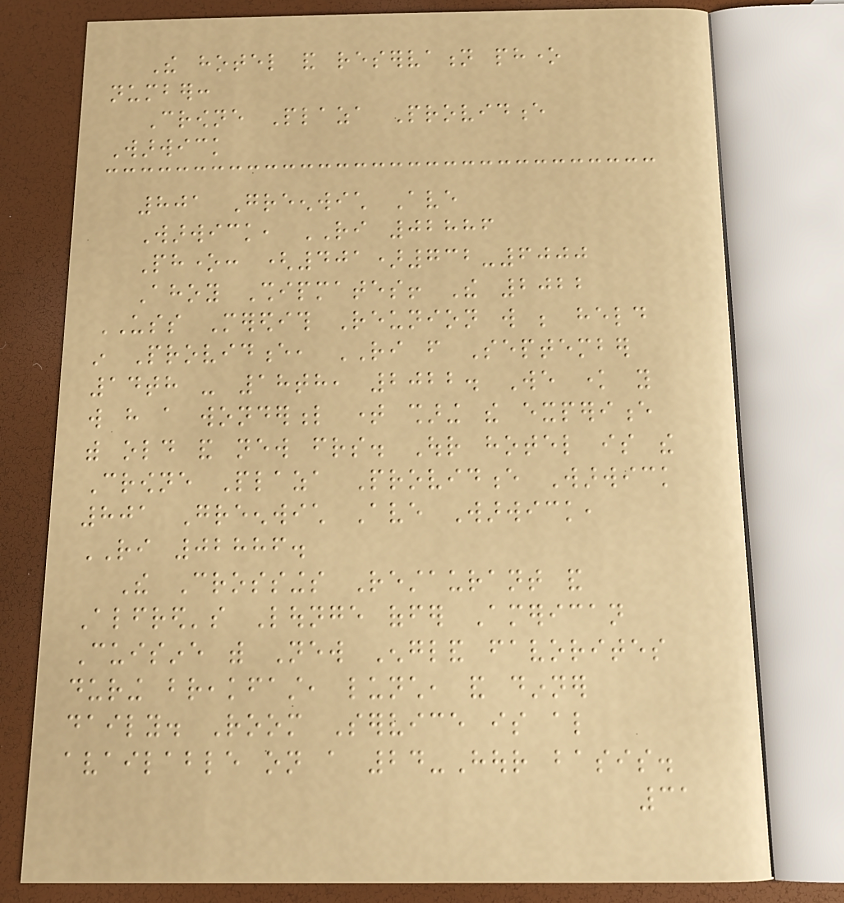The hotel and reservation phone
number:
Crowne Plaza Providence
Warwick
801 Greenwich Ave
Warwick, RI 02886
Phone: (401)732-6000
Ahoy Shipmates! The 2022
USS Meredith Reunion will be held
in Providence, RI from September
14th - 18th, 2022. We know you
will have a wonderful time sharing the experience
with old and new friends. Our hotel is the
Crowne Plaza Providence Warwick
801 Greenwich Ave Warwick,
RI 02886.
The Crossings Restaurant and
Alfred's Lounge offer American
Cuisine with New England favorites
during breakfast, lunch, and dinner
daily. Room Service is also
available on a 24-Hour basis.
31
